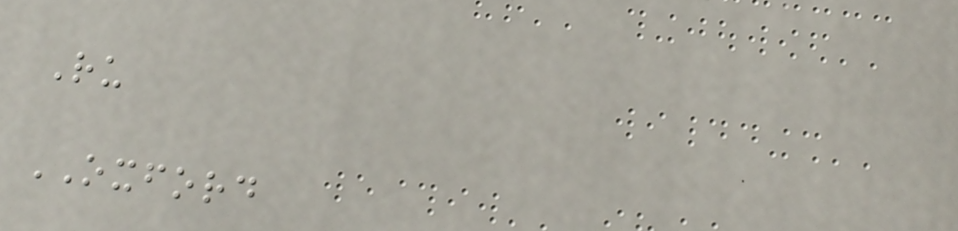Ru
OXFORD
